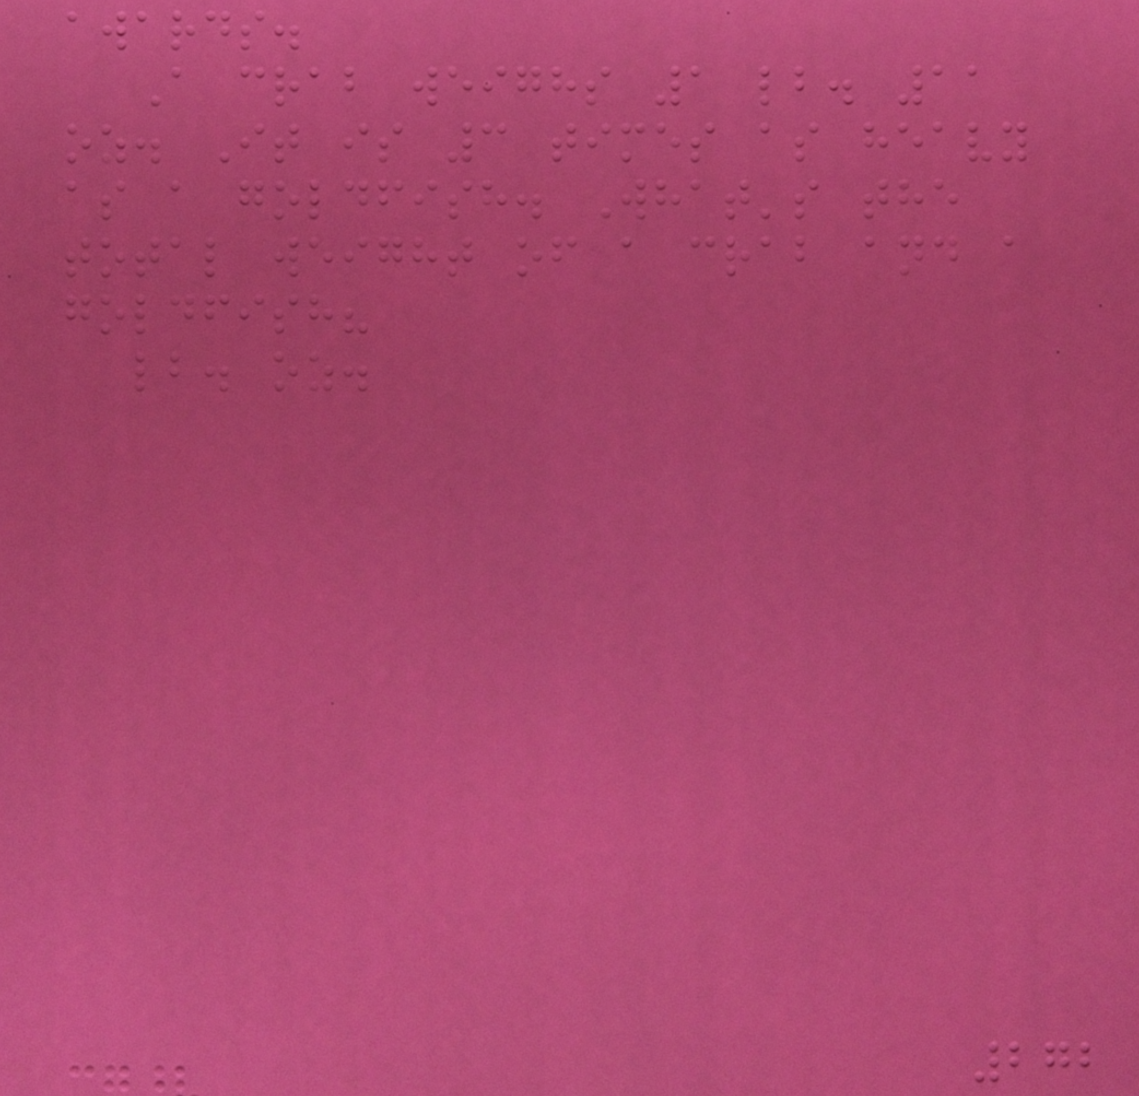awards.
A crab weighs 1 lb. 11
oz. It is 3 times as heavy
as a goldfish. What's the
total weight of a crab and a
goldfish?
lb. oz.
272
